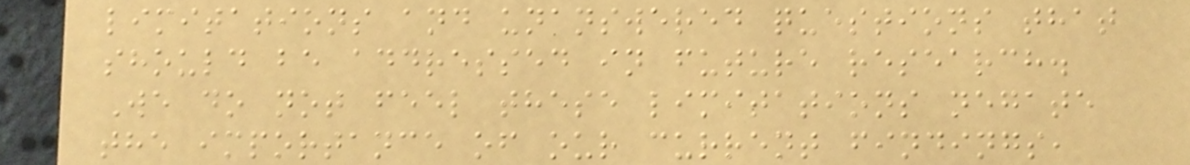limitations and unanswered questions that
should be addressed in future research.
We do not feel these limitations negate
the importance of our current findings,
